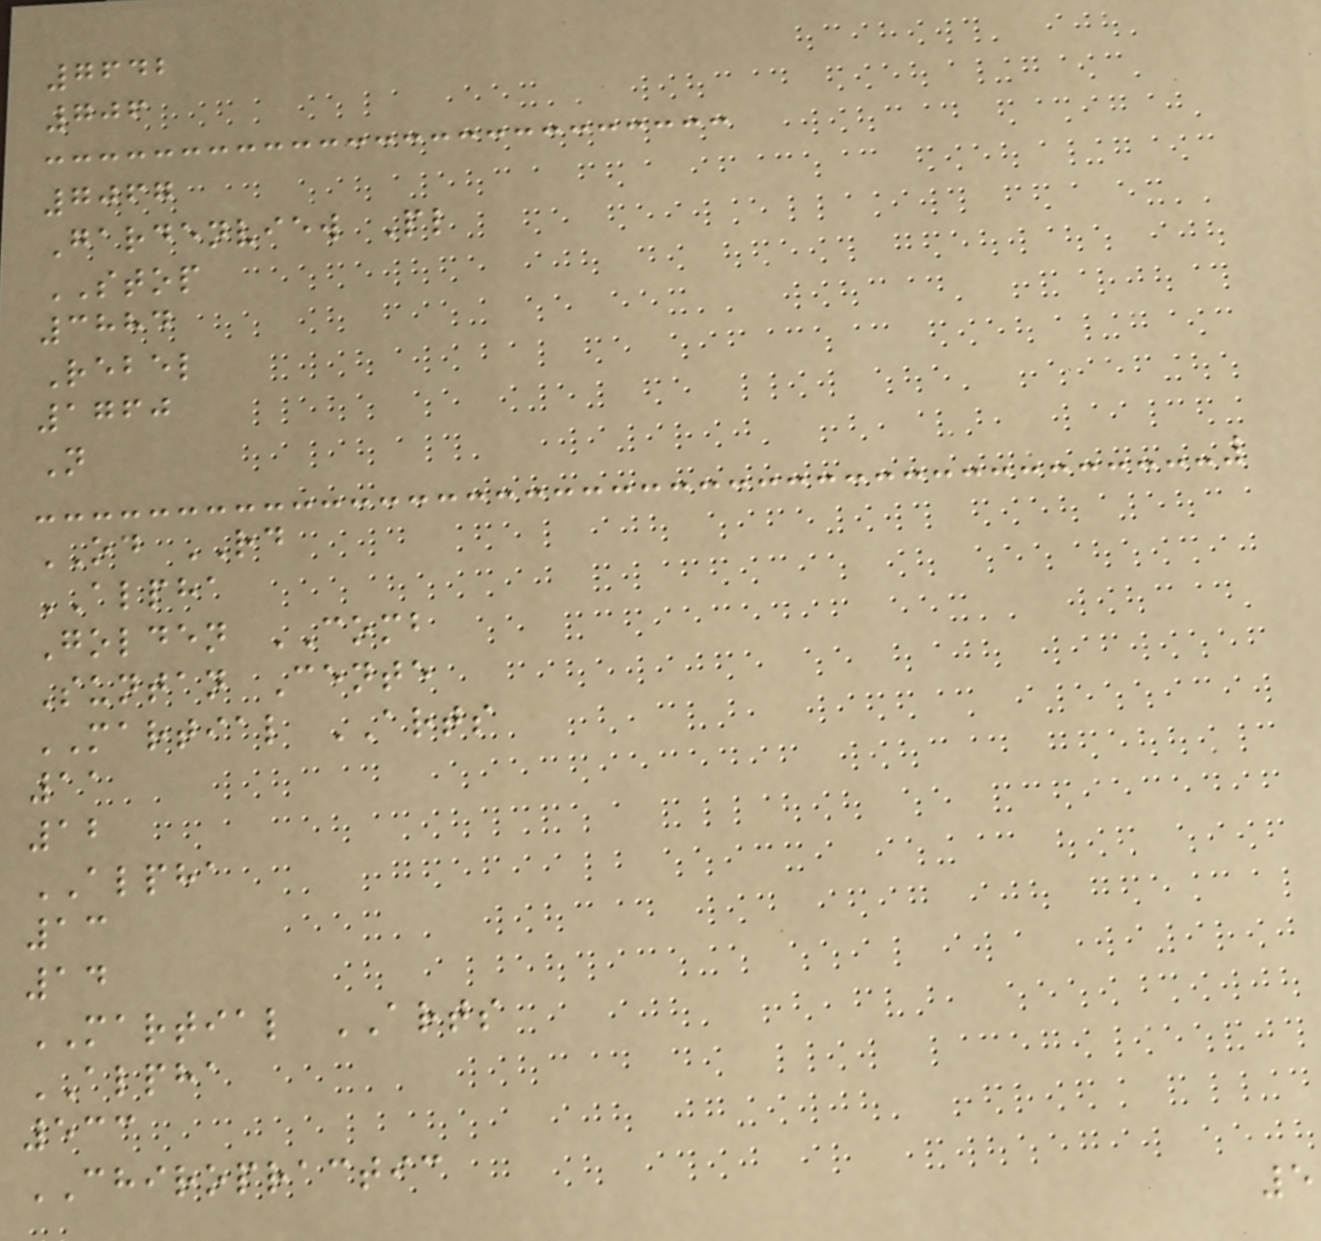7642
706
7067
Gardenview Pl
STOP
3884
Rebel
1760
N
OD RD
ALPHA
Golden COMB
Suntan Cente
MARTIAL ARTS
11
12
ALPHA
13
14
MARTIAL ARTS
ALPHA
533
CHIROPRACTIC
5
